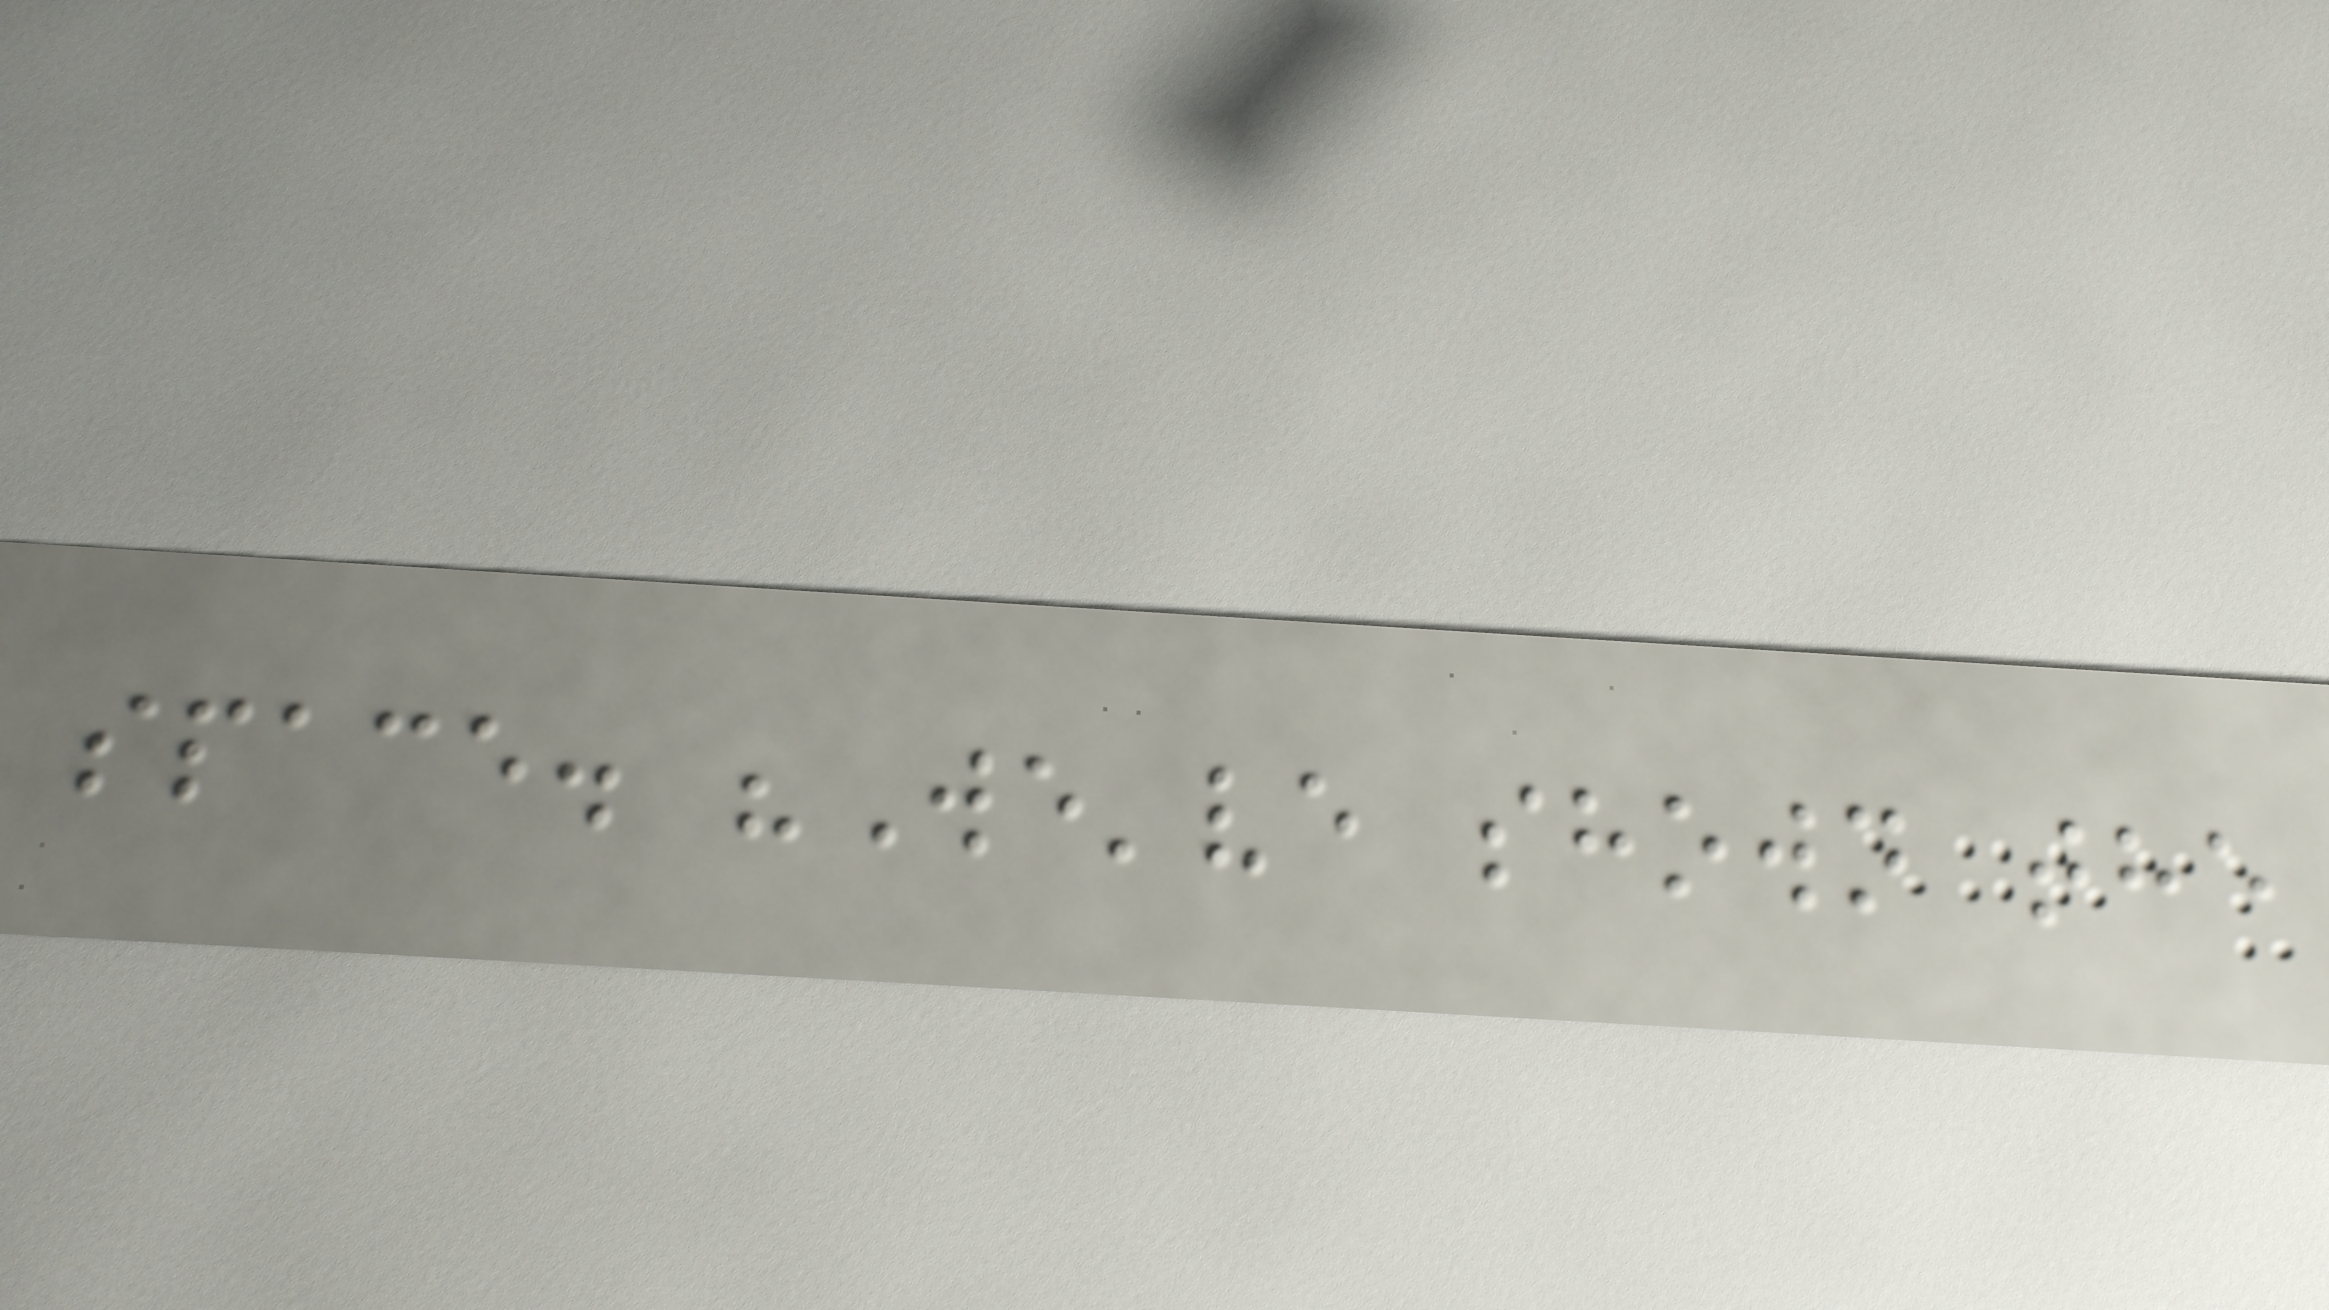space. "We've shown the
